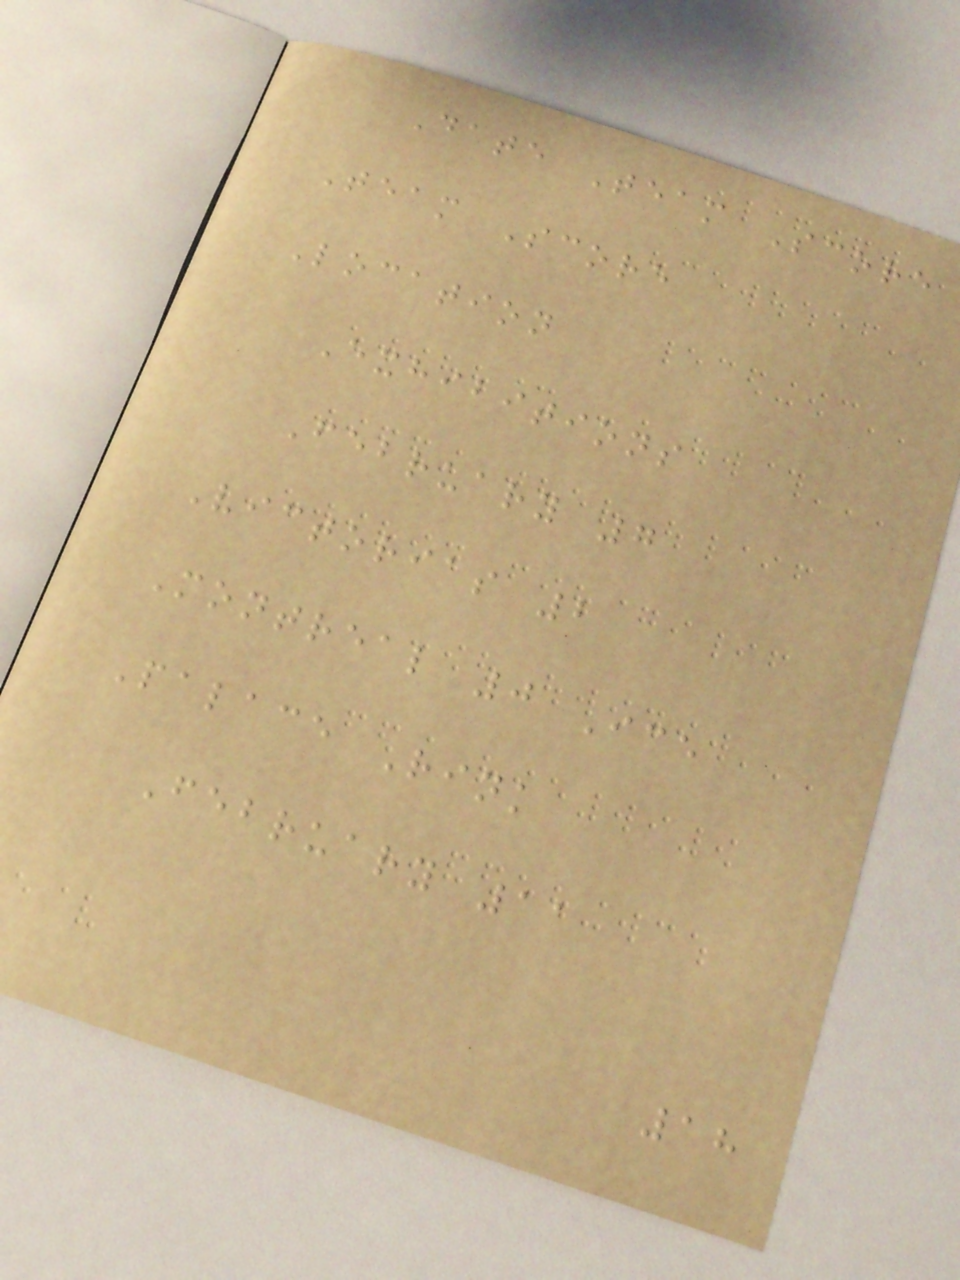Date Team Score
Team Score
Location
Exhibitions
February 7
Victorias 2
Montreal 0 Ice
Palace Rink
February 11
18
